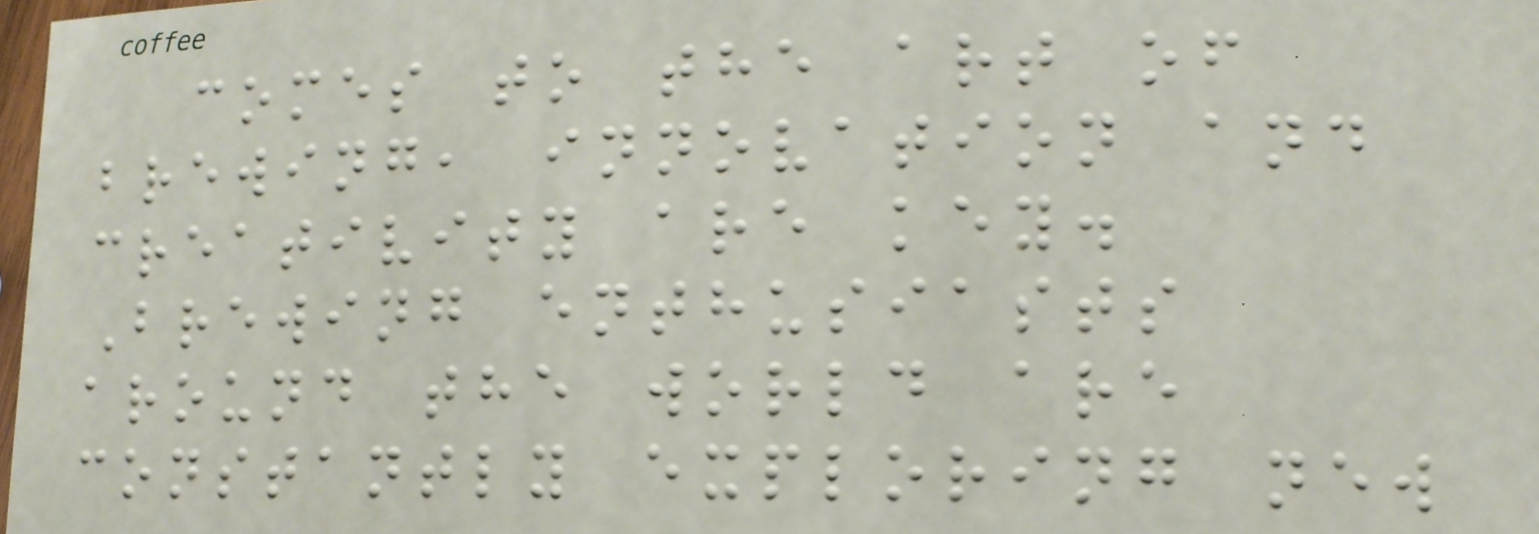comes to the art of
brewing, innovation and
creativity are key.
Brewing enthusiasts
around the world are
constantly exploring new
